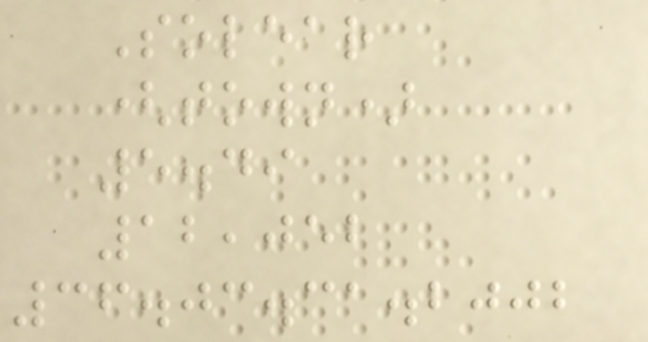Solear
(town)
5.49
12,052
36.03.31.2002
